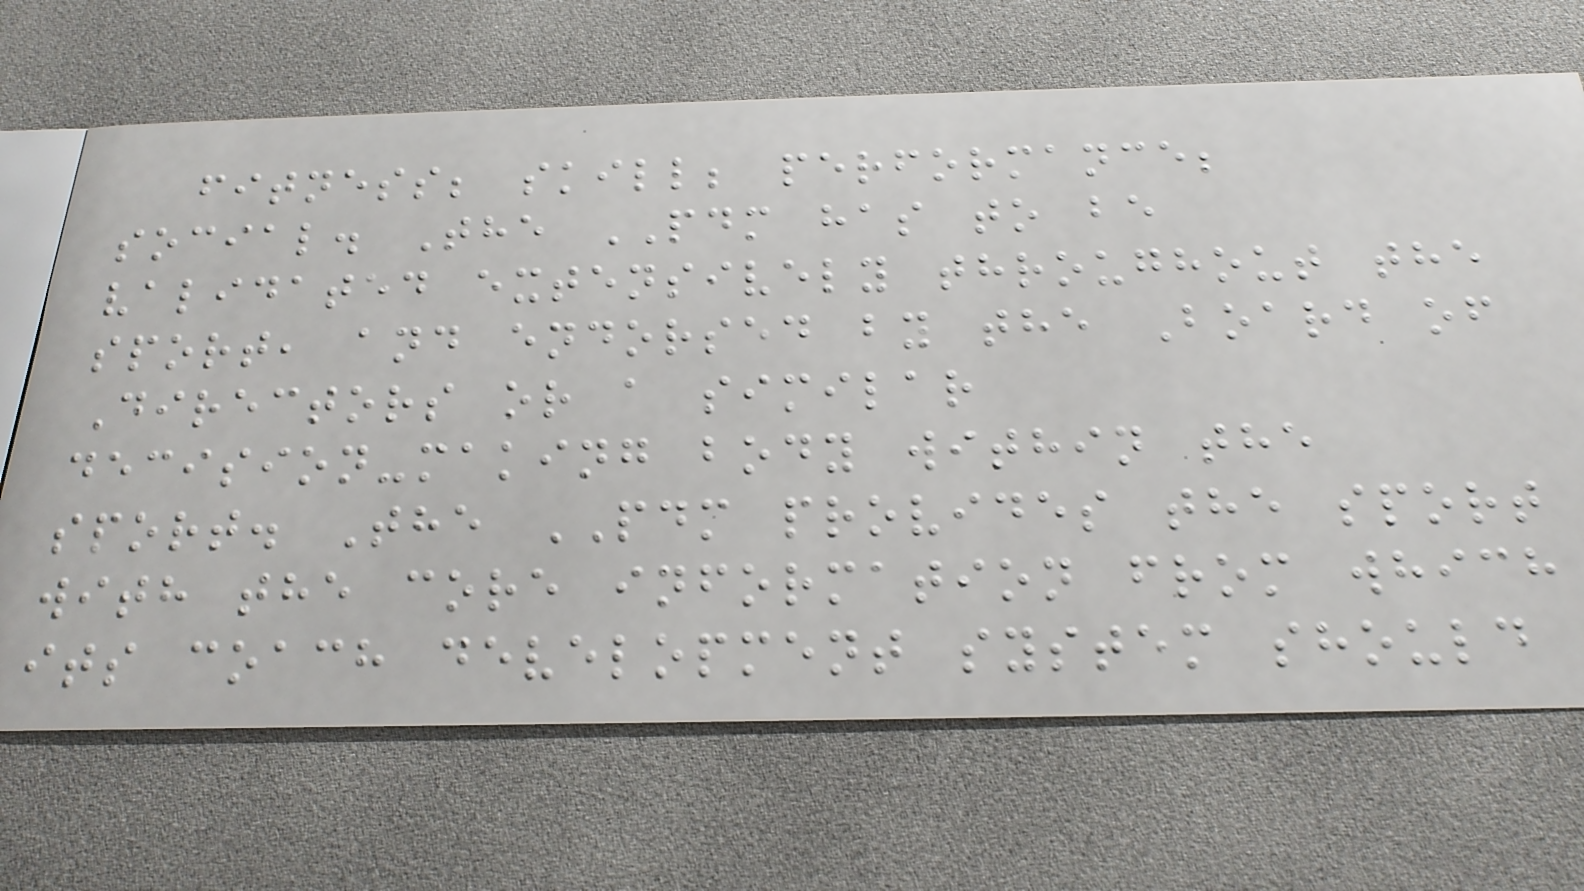fitness; skill; performance;
social. The PDM has to be
validated extensively throughout the
sport, and endorsed by the Board of
Directors or a similar
decision-making body within the
sport. The PDM provides the sport
with the core information from which
its coach development system should
